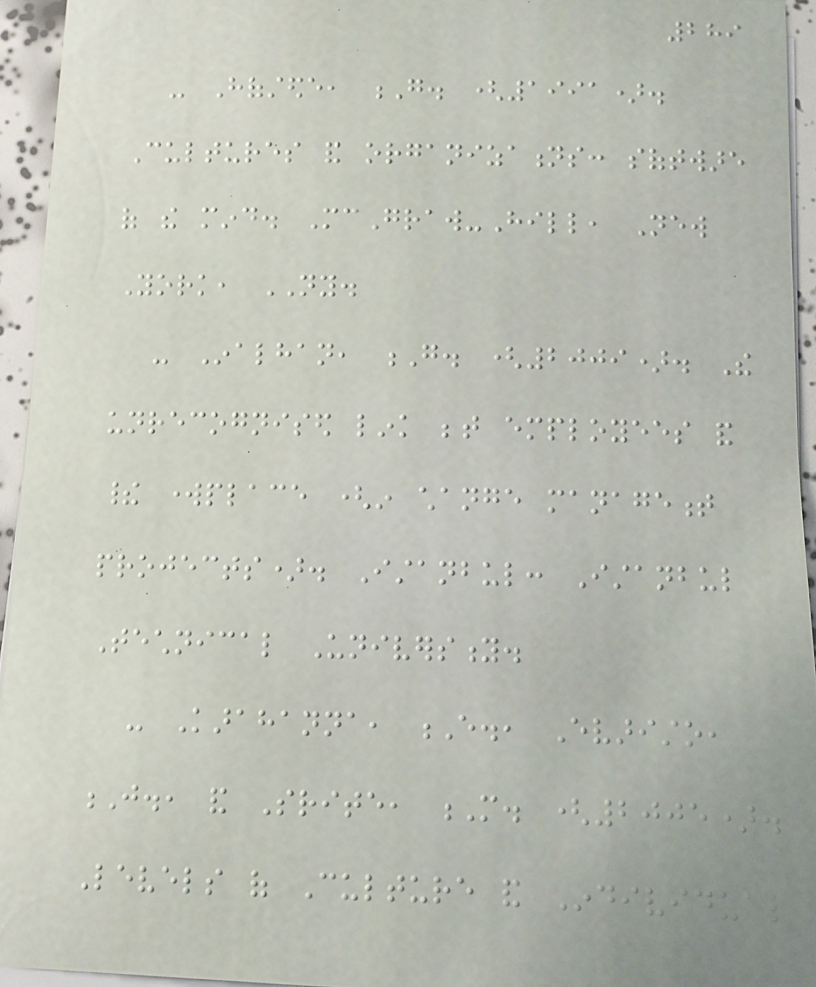289
- Hofstede, G. (1991).
Cultures and organizations: software
of the mind. McGraw-Hill, New
York, NY.
- Inalhan, G. (2009). The
unrecognised link between employees and
their workplace (in change management
projects). Istanbul: Istanbul
Technical University.
- Karahanna, E., Evaristo,
J., and Srite, M. (2005).
Levels of Culture and Individual
